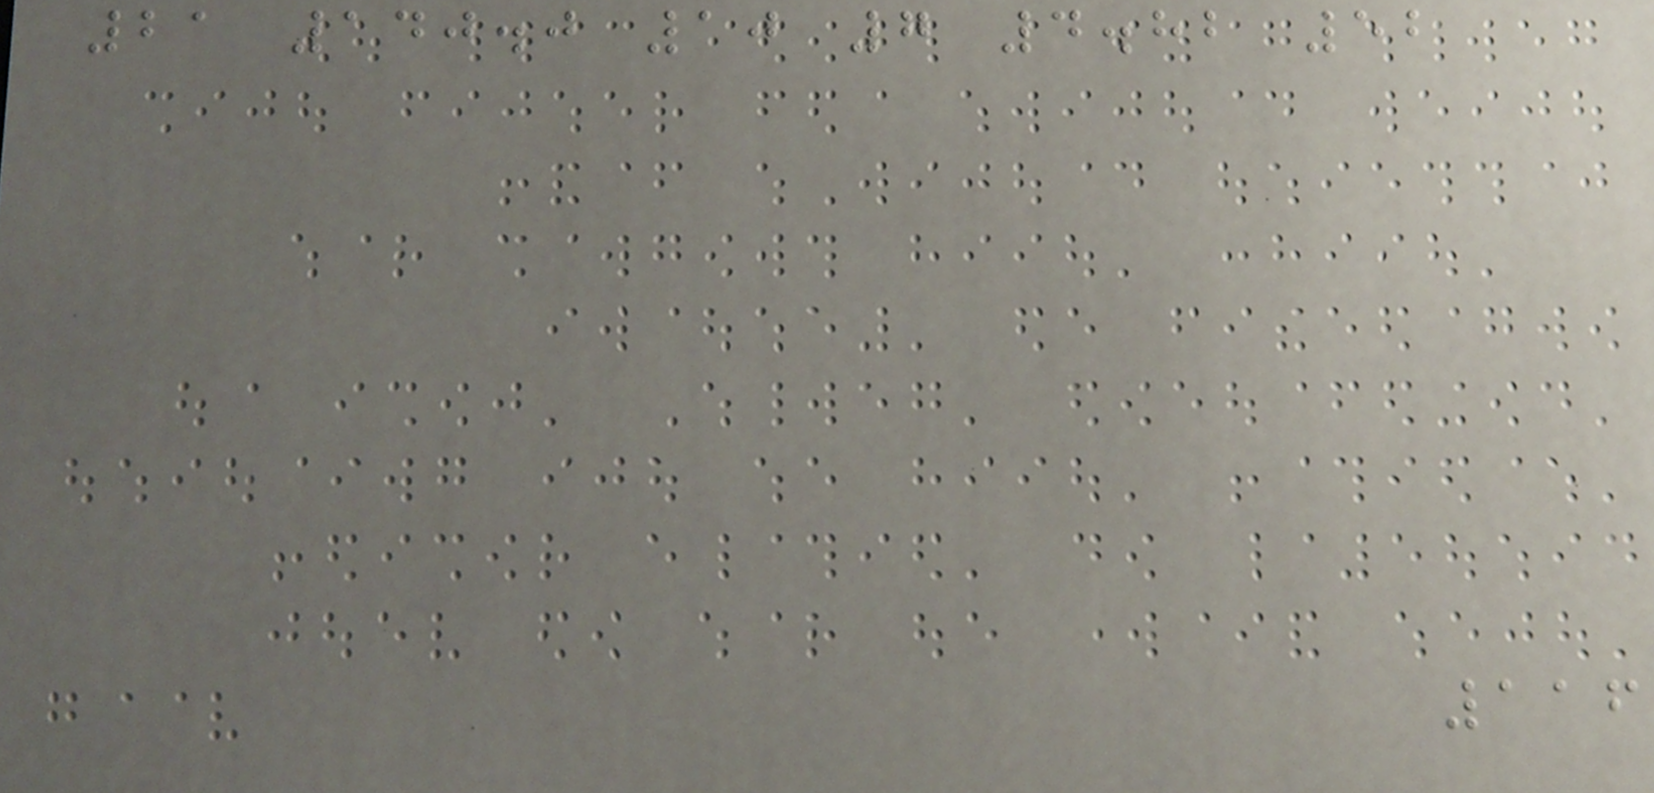21 140.0 10 7 4.82 52
116
